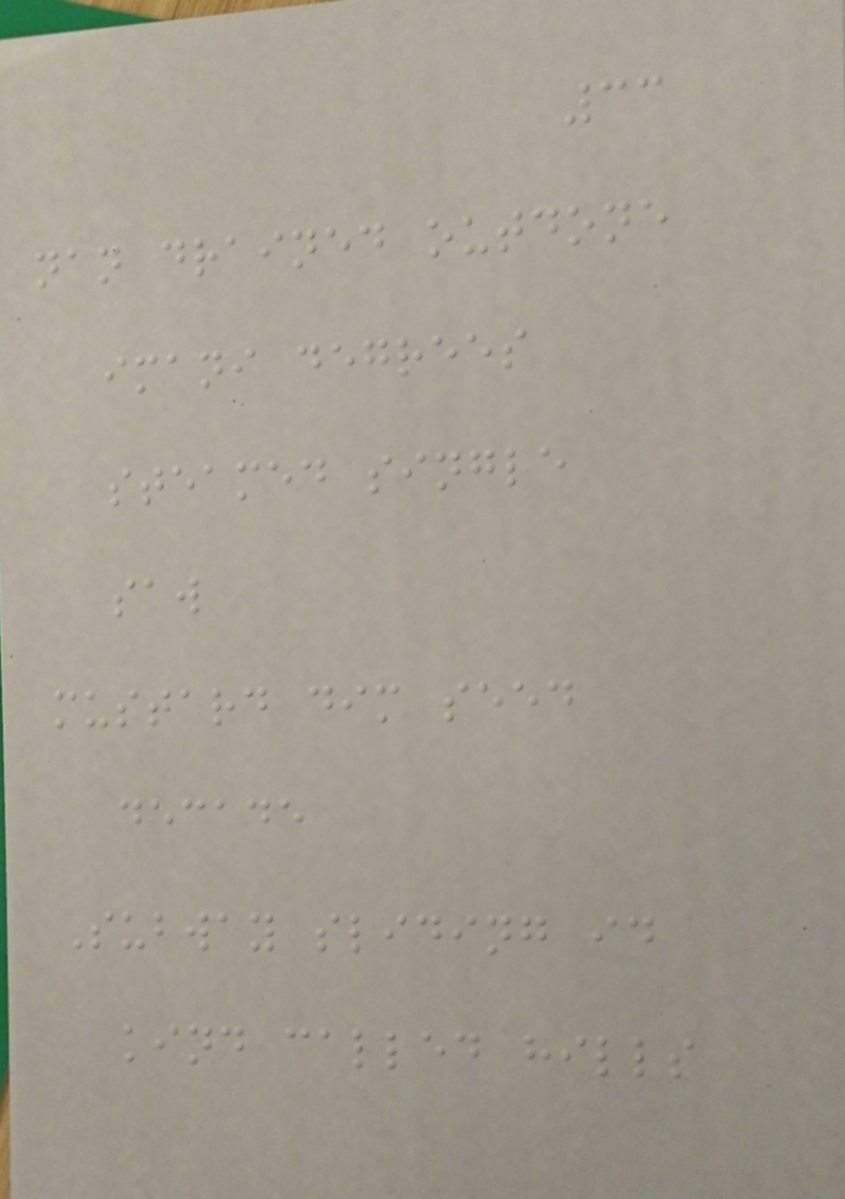33
nan drained outdone
imani degrees
steamed single
saw
mustard dim seed
decade
Subway sliding id
kind called hills
